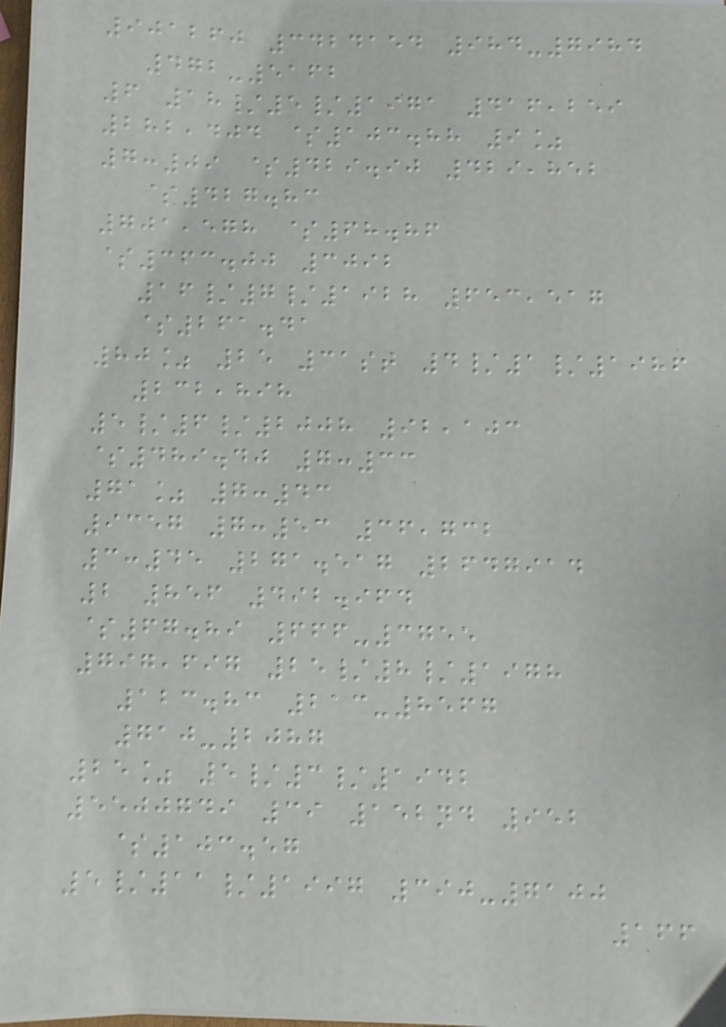901260 3424154 984-7984
472-5162
6 18/5/1971 416,259
282,404 $103.88 9%
7:09 $429.90 429,852
$427.83
701,578 $68.86
$363.00 3092
16/7/1928 653,517
$261.41
80% 25 31st 4/1/1986
232,898
5/6/2008 92,103
$489.40 7:33
71% 7:43
9357 7:53 36,732
3:45 271.517 2647914
2 856 492.964
$67.89 666-3755
797,697 25/8/1978
123.83 213-8567
710-2087
25% 5/3/1942
5500749 39 152nd 952
$103.57
5/11/1997 390-7100
166
